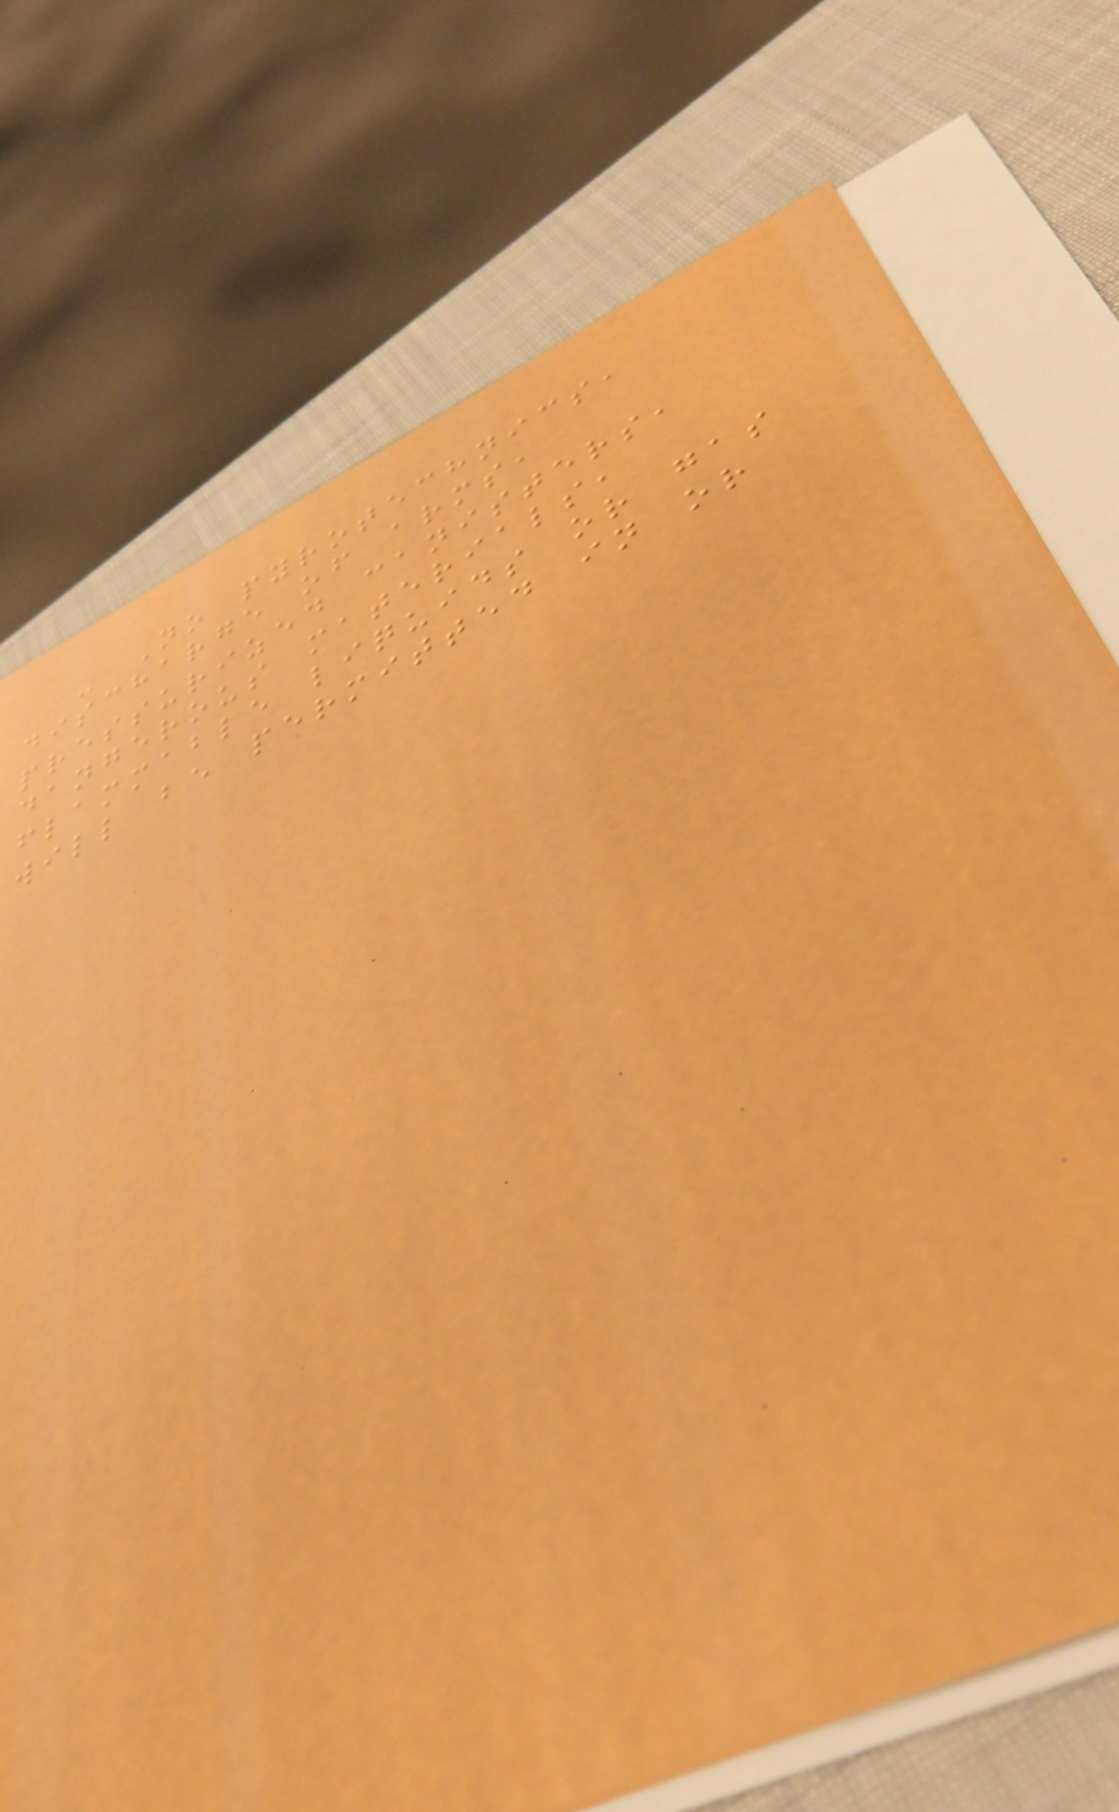- No pyrotechnics,
discharge of arms,
pressurized canisters,
dangerous materials,
flammable liquids or gas
will be permitted in or
